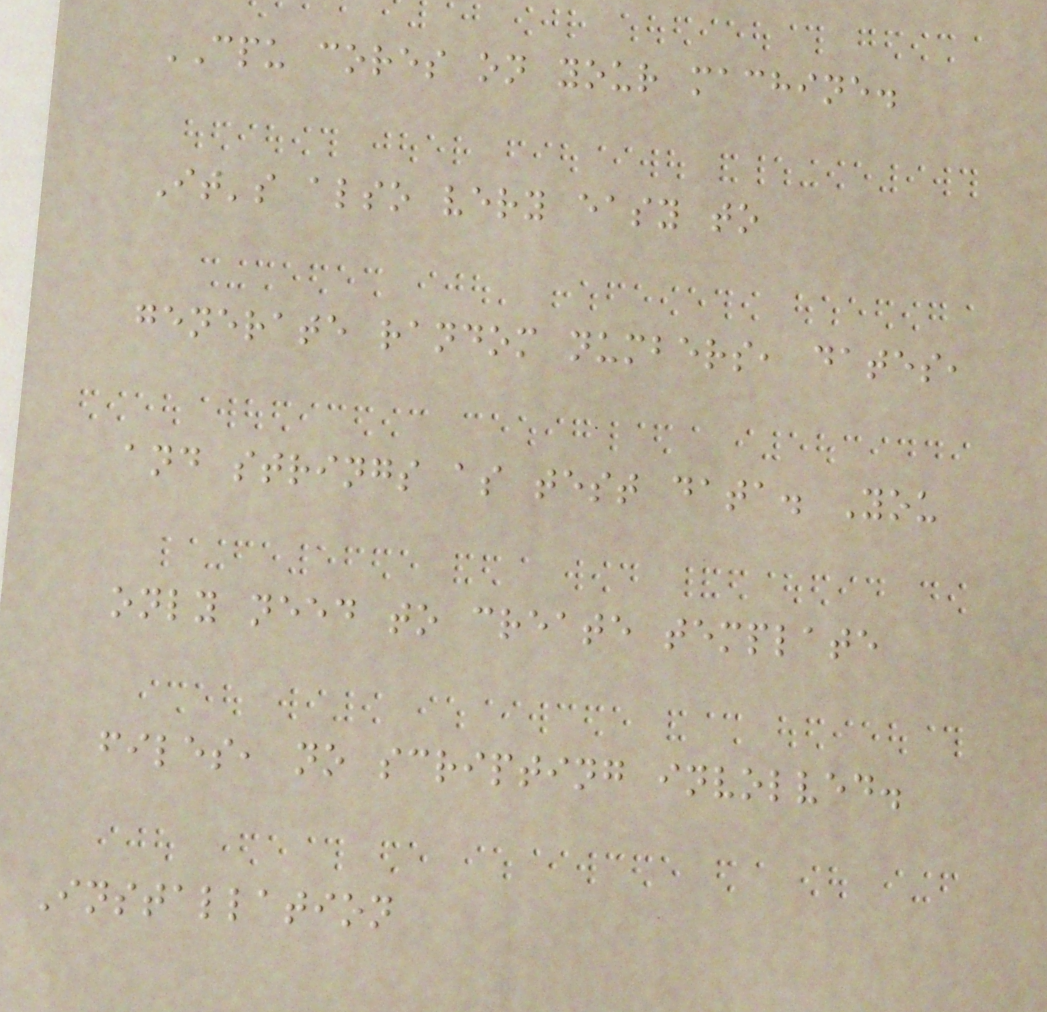CPU cores on your machine.
It's also very easy to
generate random numbers, dates,
and strings as test data. You
only need to create template
files, no scripting involved.
Installation
